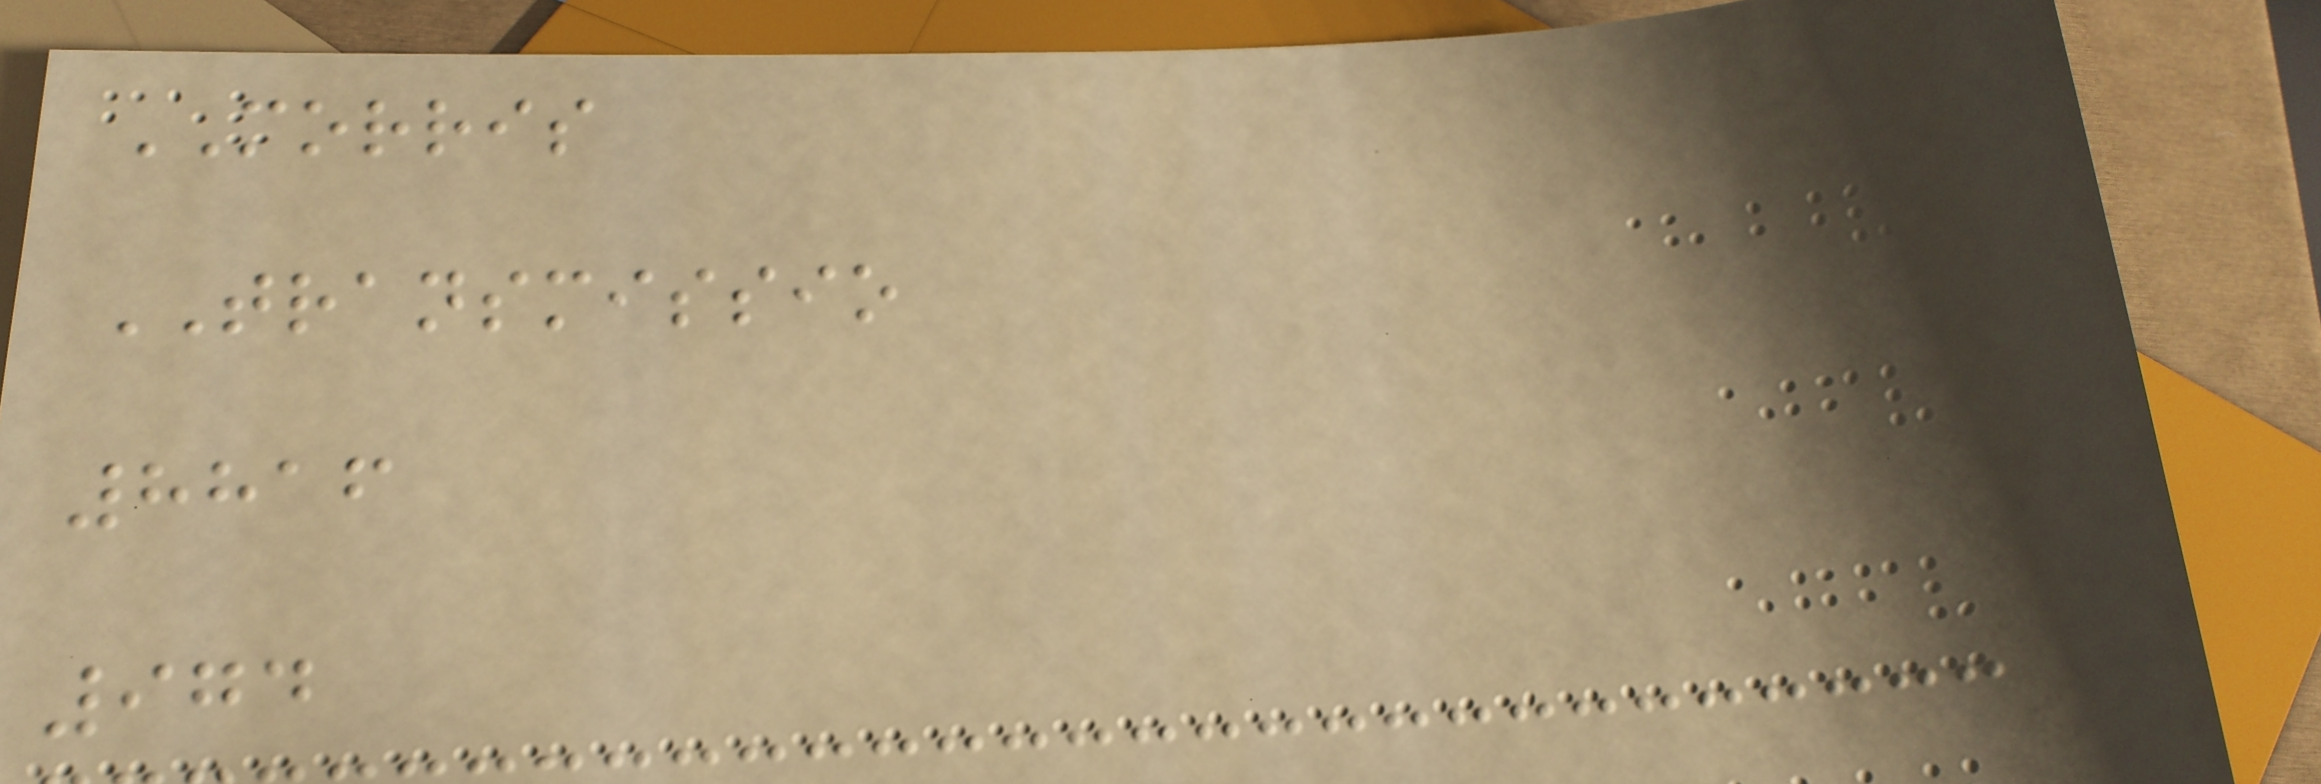MORRIS
TRANSMISSIO
8816
974
